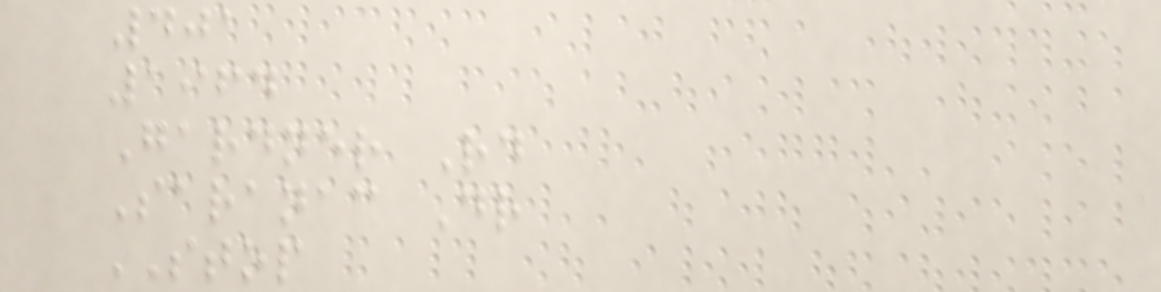401
1964
Gardner Rd
Saranac Dr
STOP
